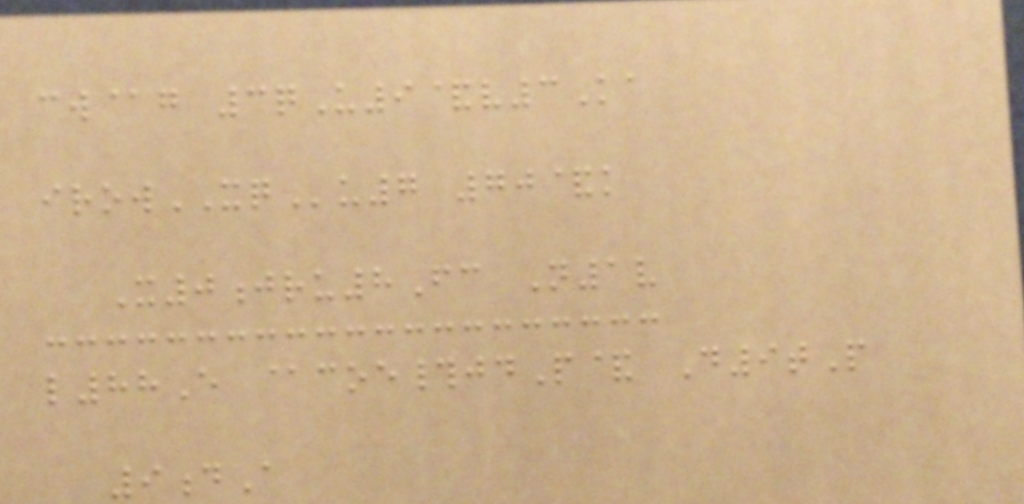cw@g 3qU9&v3Ka
irowXQu7 70&k
X0jru8Fc N1v
l88E @coe#jdP& D9tP
9dA
